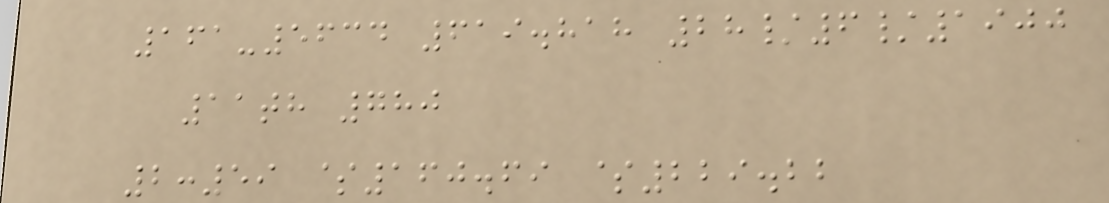161-5634 619.818 28/6/1900
11th 780
2:59 $160.69 $229.22
